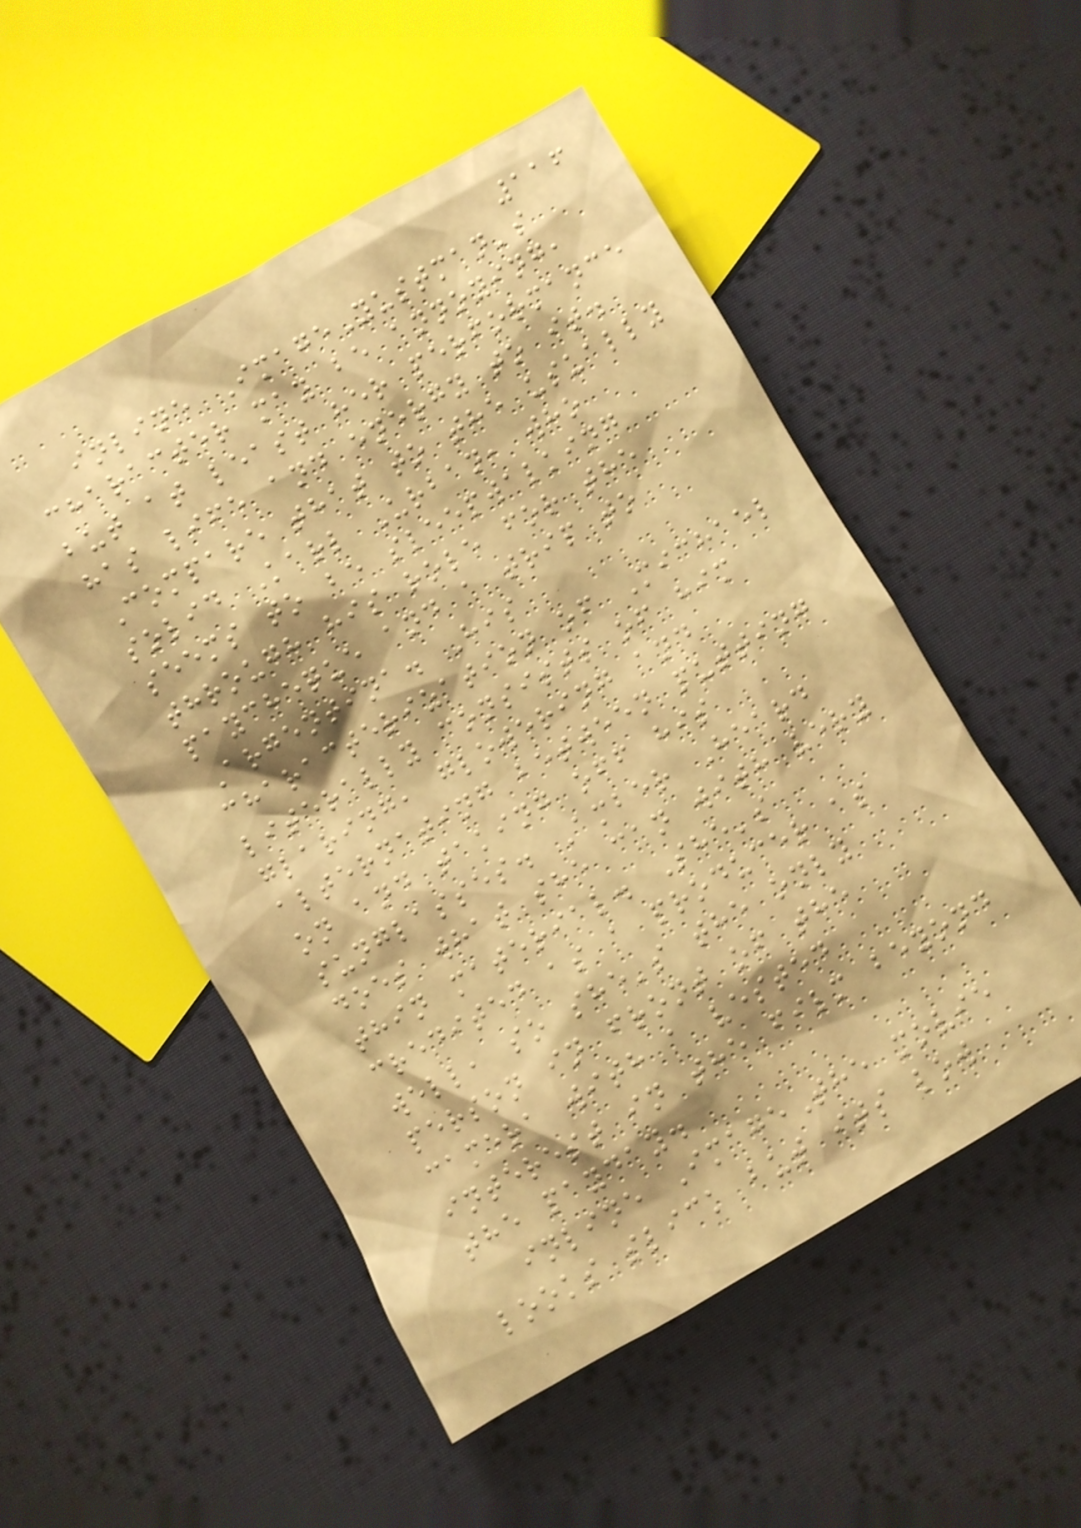116
inline ImageYustman's
character may be annoying,
but at least her performance
has life and energy to it.
Compare that to the usually
solid Karl Urban, who
seems to be sleepwalking
through his role for the
paycheque and a trip to
Argentina. His
characterization of Michael
literally consists of him
glaring, glowering and
alternating between putting
on and taking off his
sunglasses. Amber Heard
does what she can with very
thin material. She's
credited as a producer as
well, so she's the only
person in front of the
camera with a vested
interest in the film beyond
the payday.
inline ImageThe movie
looks slick but its low
